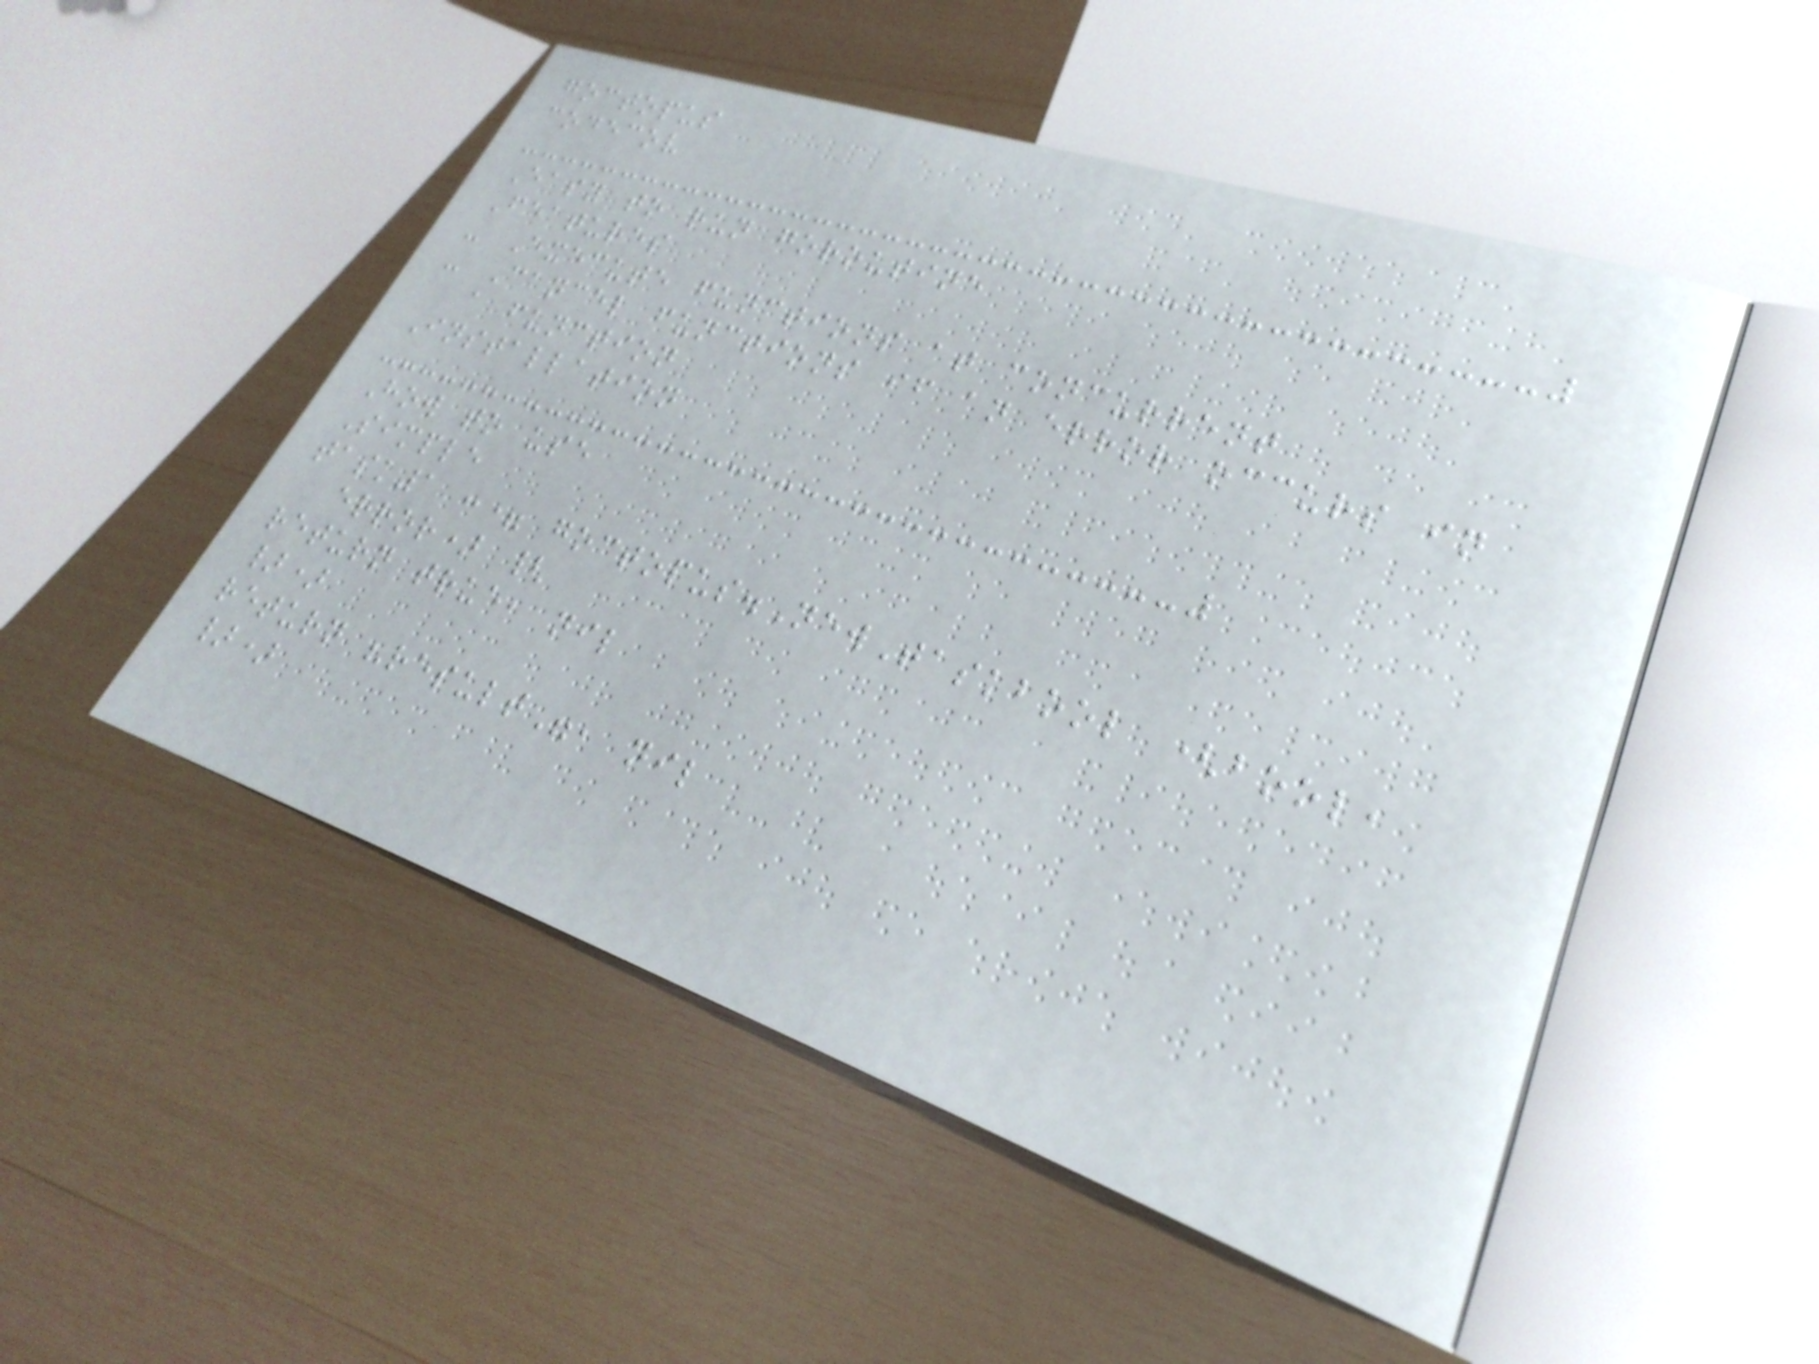goctopus
codecov
Easy to run goroutine
Features
- Execute functions at concurrent
- Cancel functions if an error occurs in
a function
Installation
How to use
Simple
task1 := goctopus.NewTaskbool (bool,
error) {
return true, nil
})
return "result", nil
})
